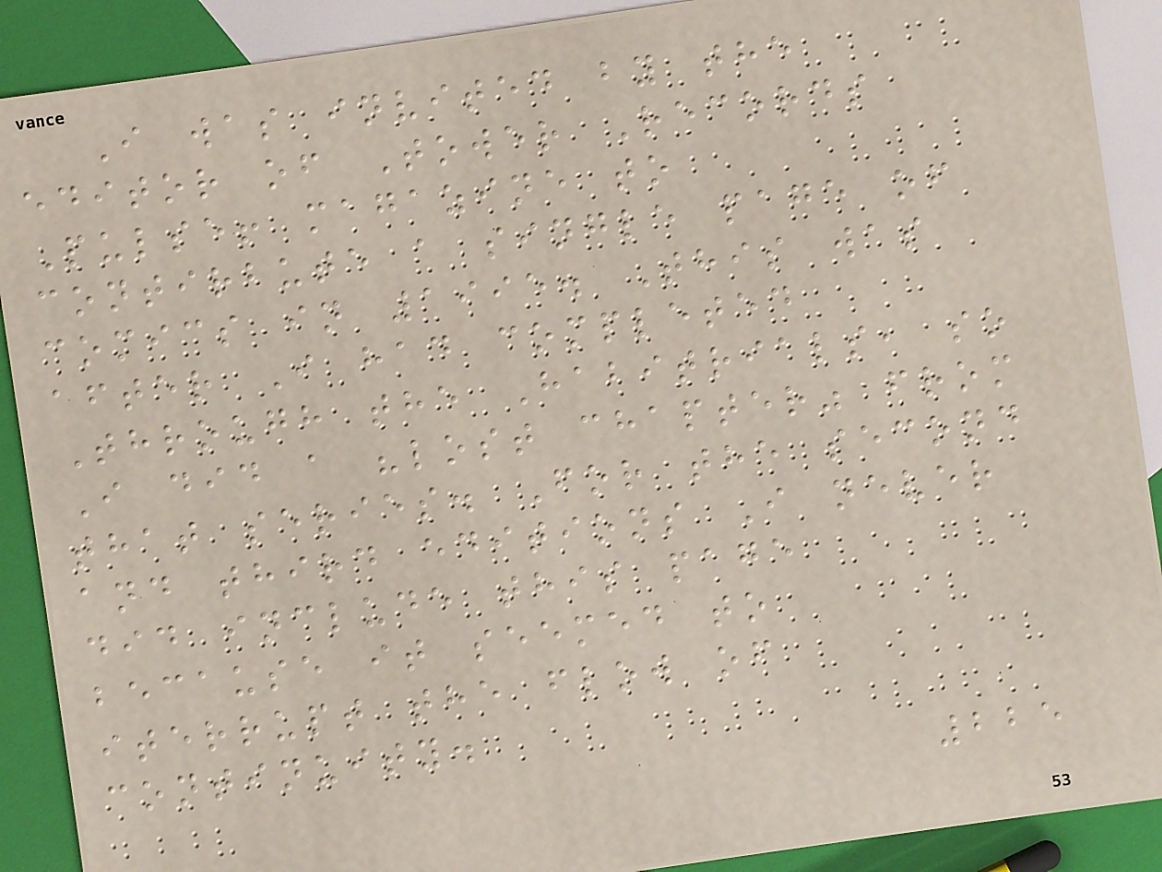I was invited by the
editor of Tower Records
Pulse! magazine to
contirbute a single page of
comics in 1995. This was
after I had completed
Through the Habitrials, so
I did a "lost chapter" from
that series. For the second
and third editions I never
did include this page
because it seemed to
iterrupt the flow of
continuity.
225
